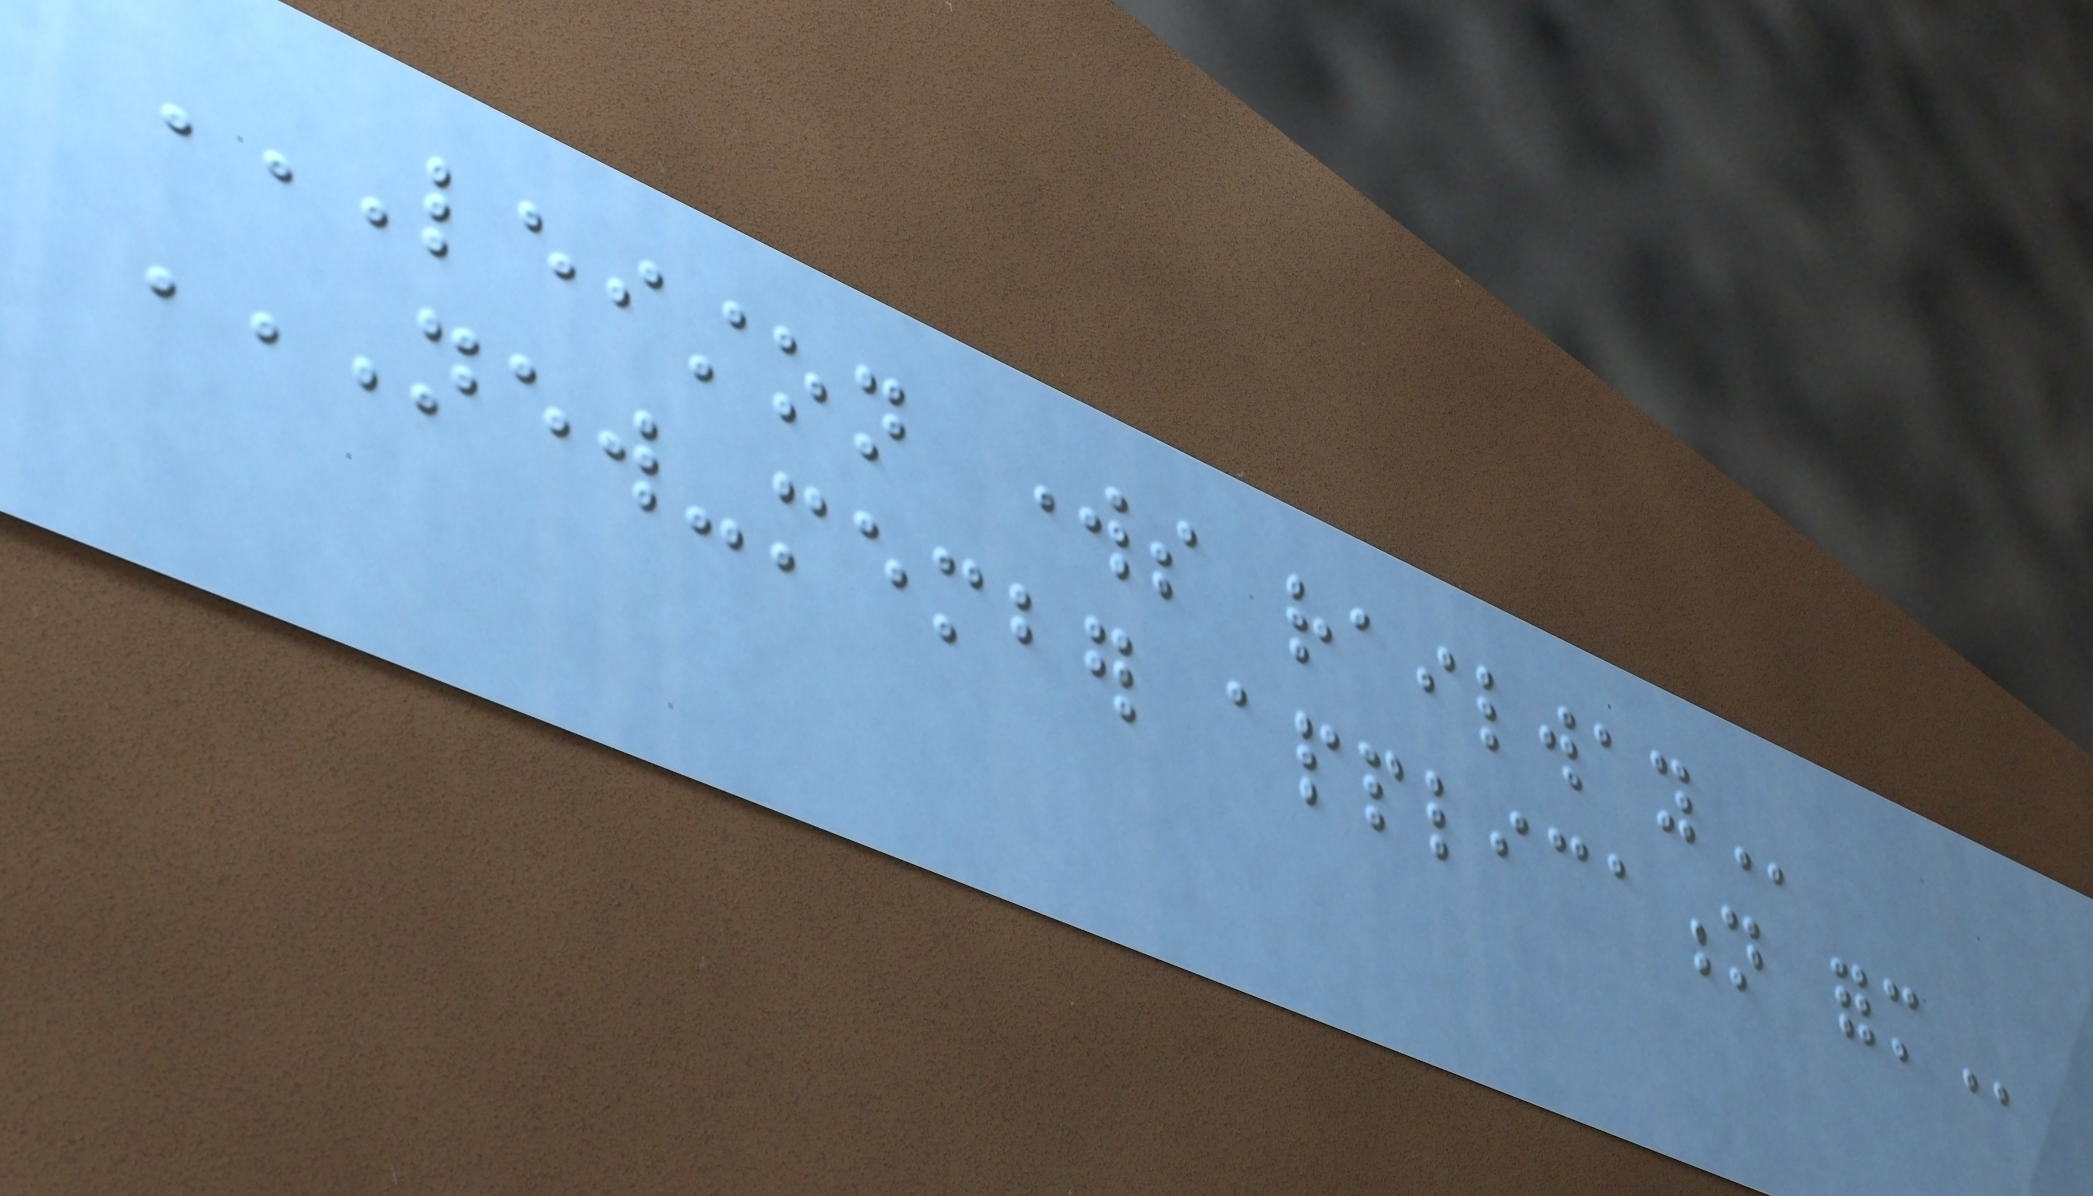LEISTON WORKS RAILWAY
NEW-MEMBER APPLICATION FORM
